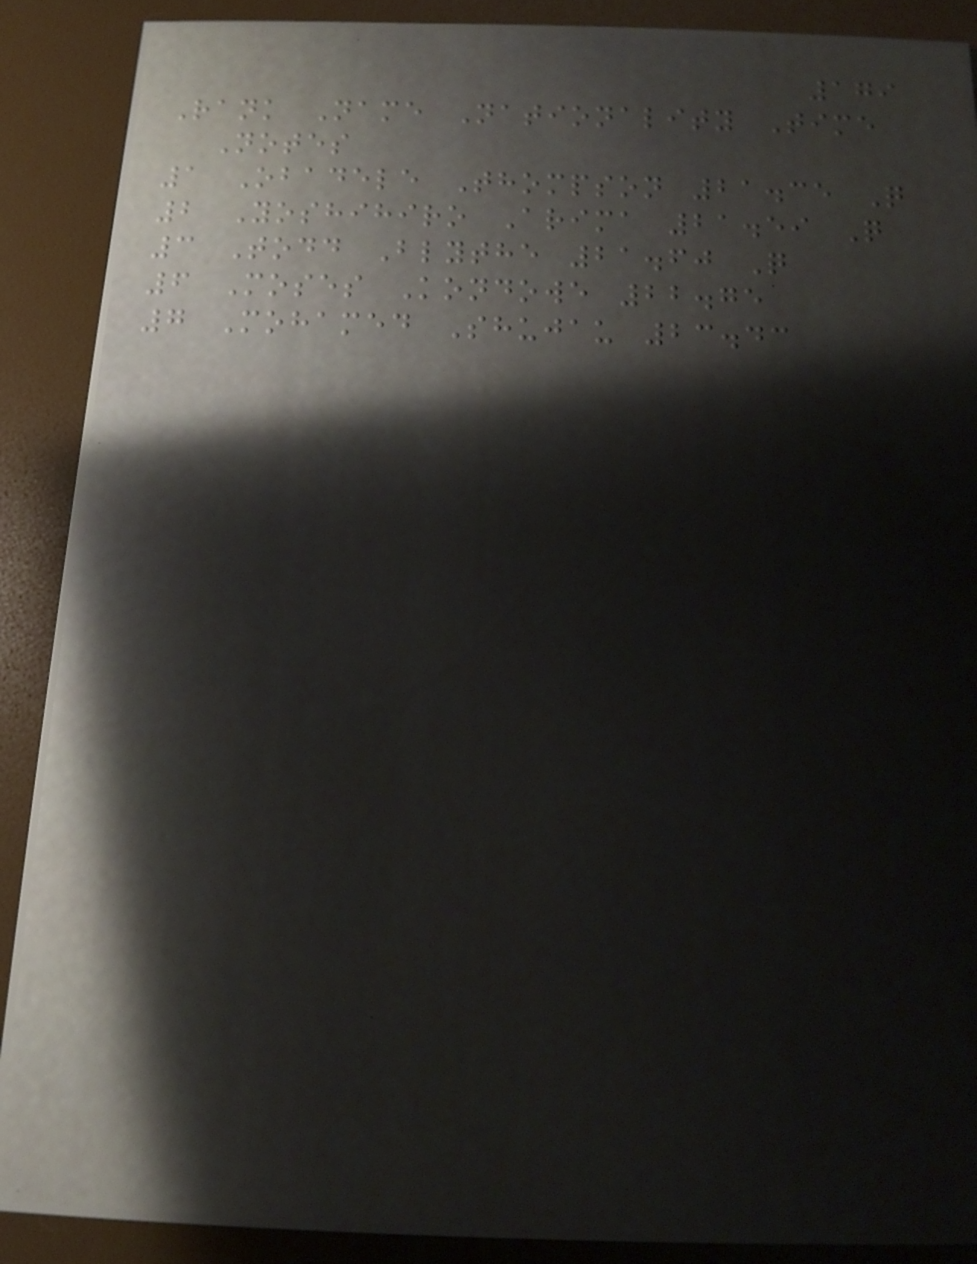179
Rank Name Nationality Time
Notes
1 Obadele Thompson 21.35 Q
2 Yoshihiro Arima 21.59 Q
3 Todd Blythe 21.60 Q
6 Moses Kondowe 22.75
7 Mohamed Shujau 23.43
